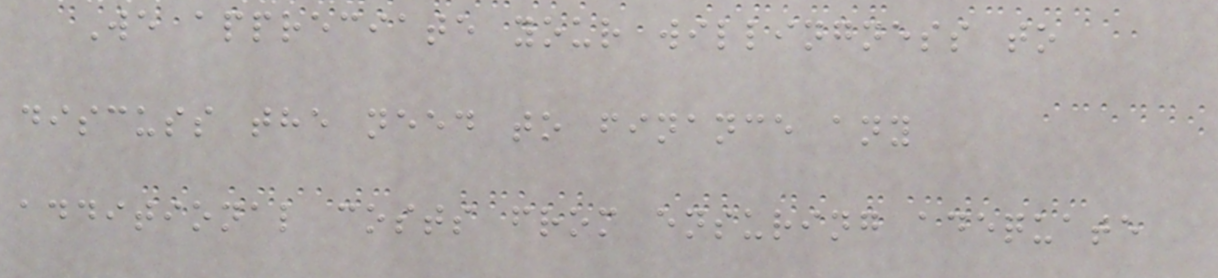We appreciate your willingness to
discuss the need to finance any
additional costs from ensuring adequate
